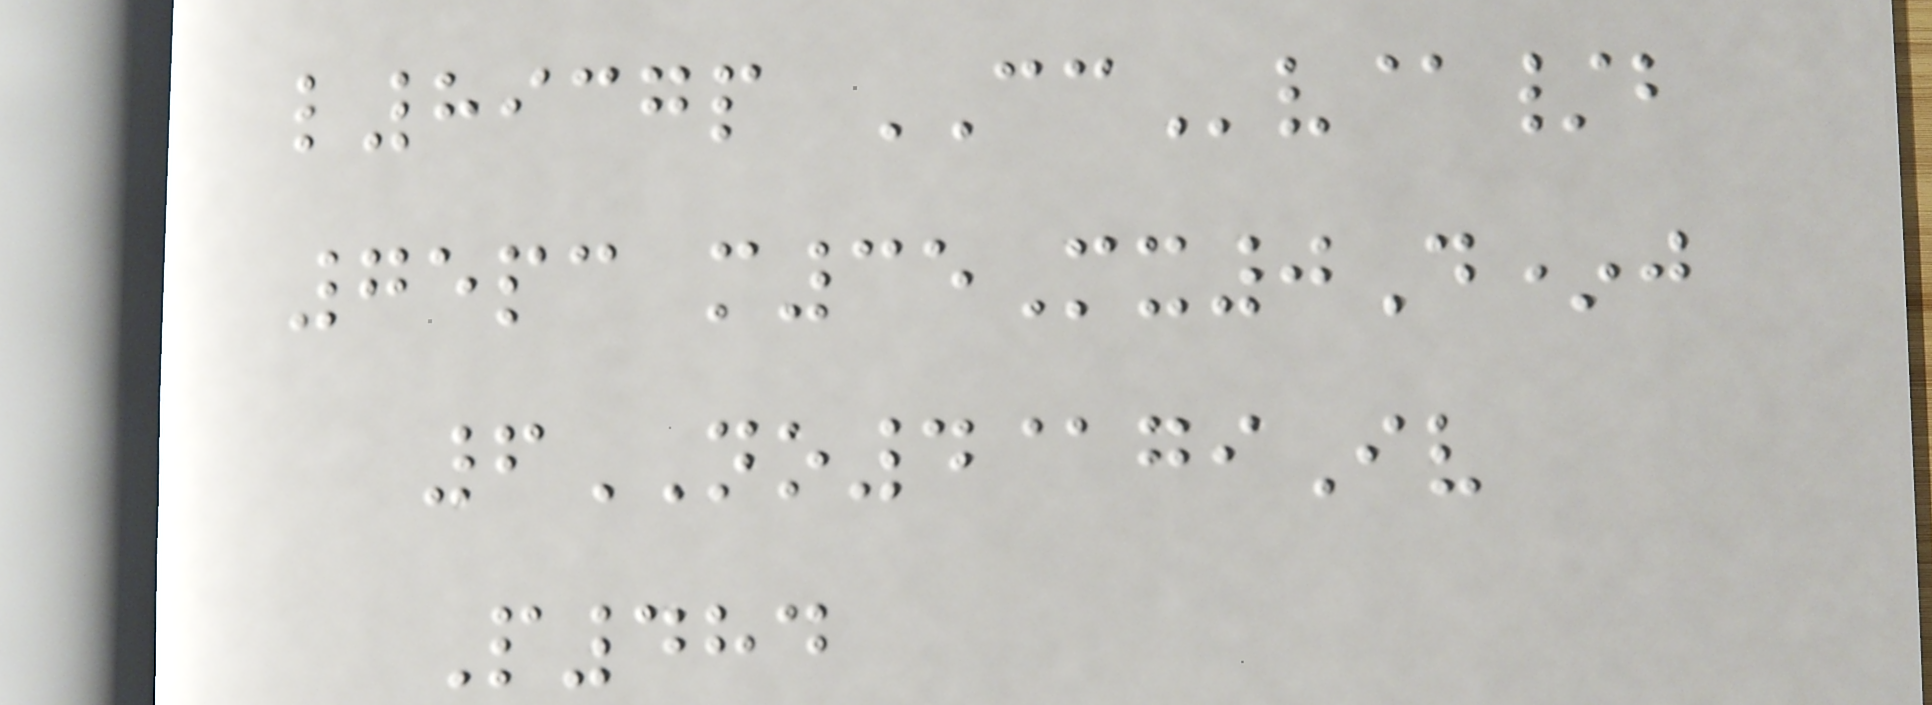l8937p CCv@/b
75pc m35Mx0D*j
6NO4@giIv
P484
